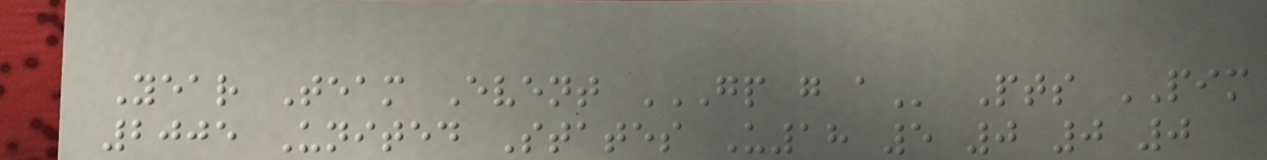Year Team Event GP G A Pts PIM
2005 United States U18 5 0 0 0
